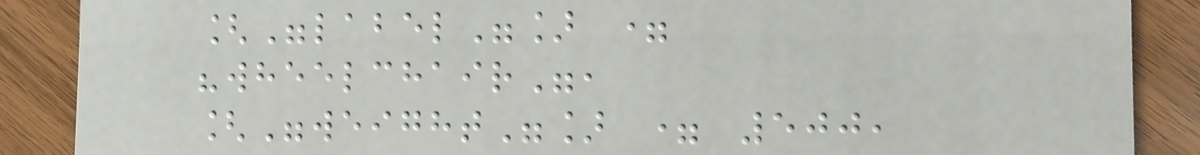["label"] =
"wheelchair",
["weight"] = 500,
